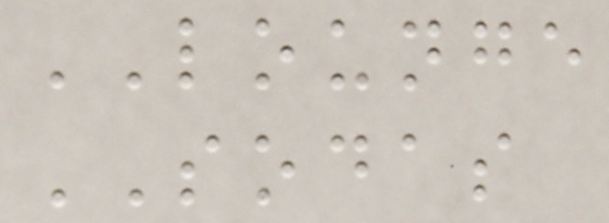LOUNGE
SODAS
